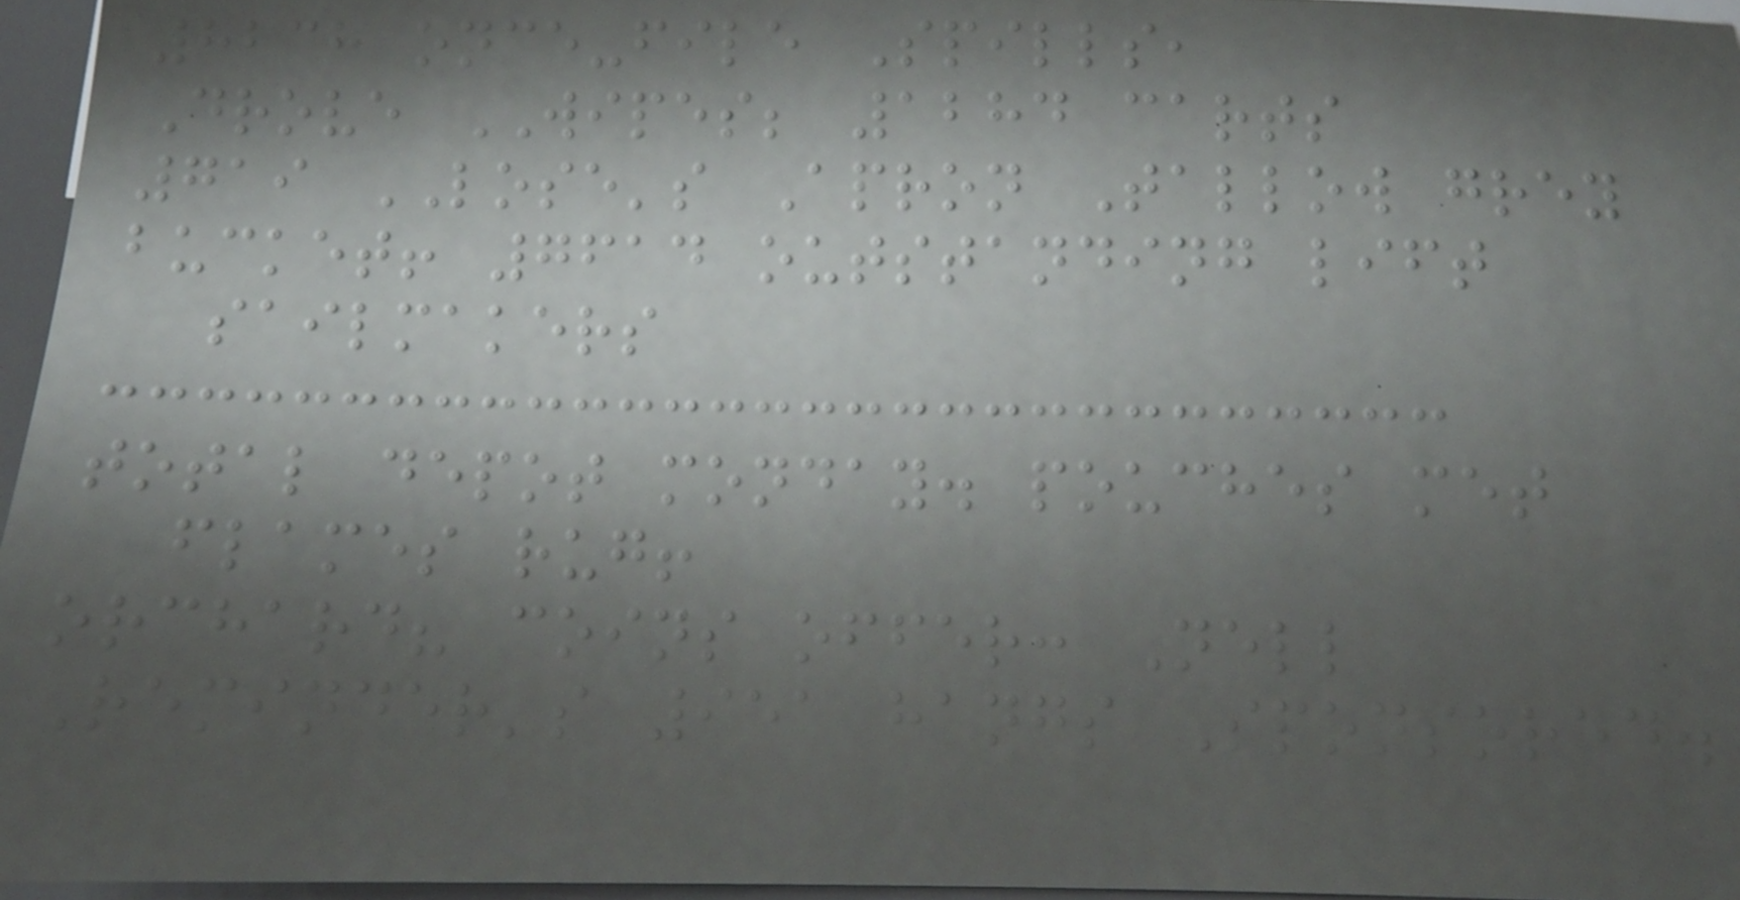8238 once-file Spills,
Drove WIPES; 1284 carts
719 LOSE's Apron Tallow grey
bucket! 7614 outstanding lift
sailmakers
total depot monday. pouches met
flames rug!
orchard? coins offer: Nell
Reminder's 951 hangs Sponsored.
